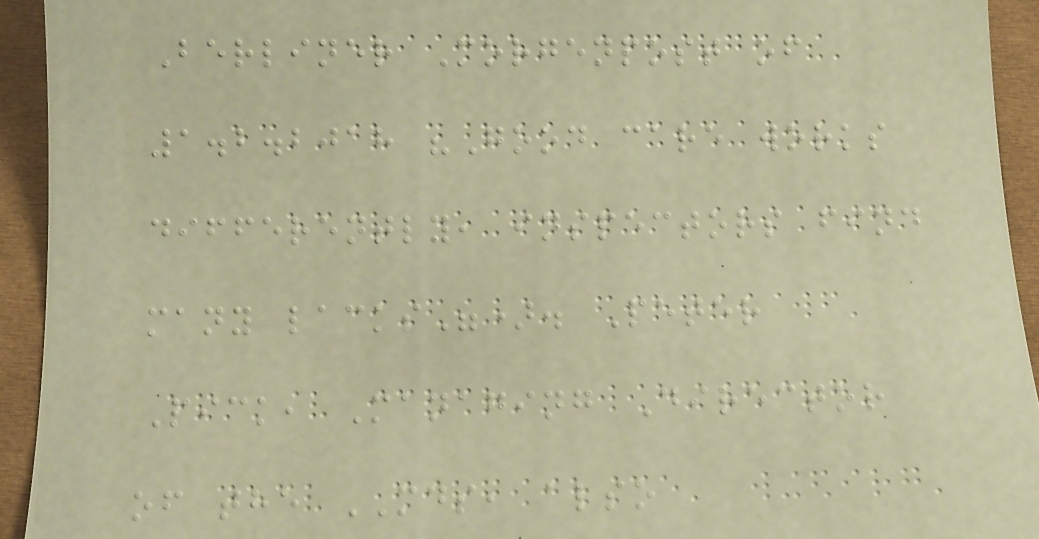Berliner Morgenpost of
1.2.2018 "Good care works
differently, inspectors find
many lacks"). Peter
Pick, Managing Director
of the MDS, also
